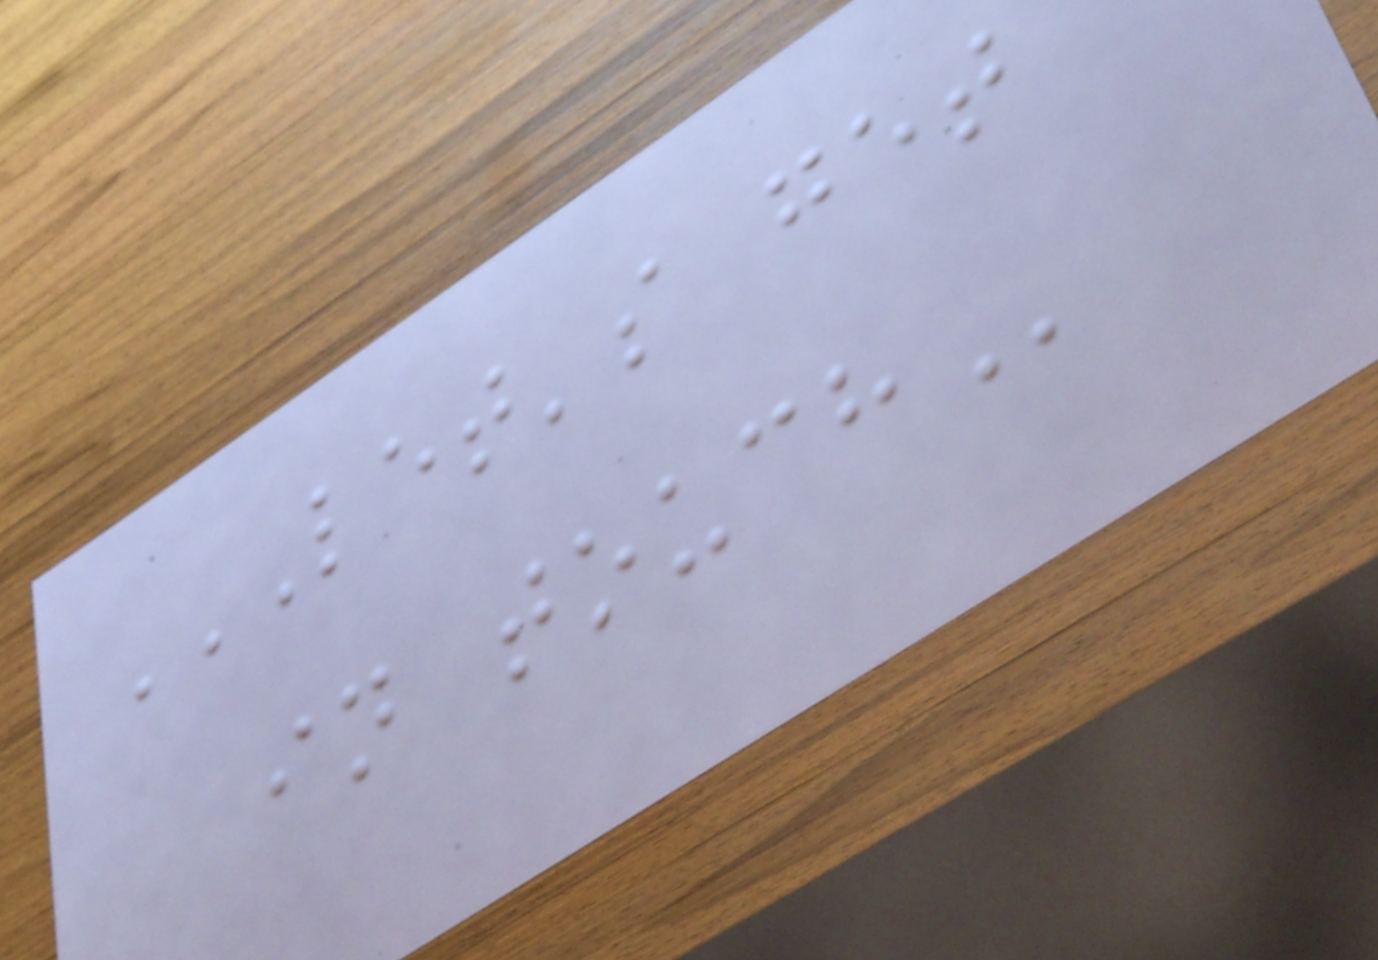LET'S GET
IN TOUCH
